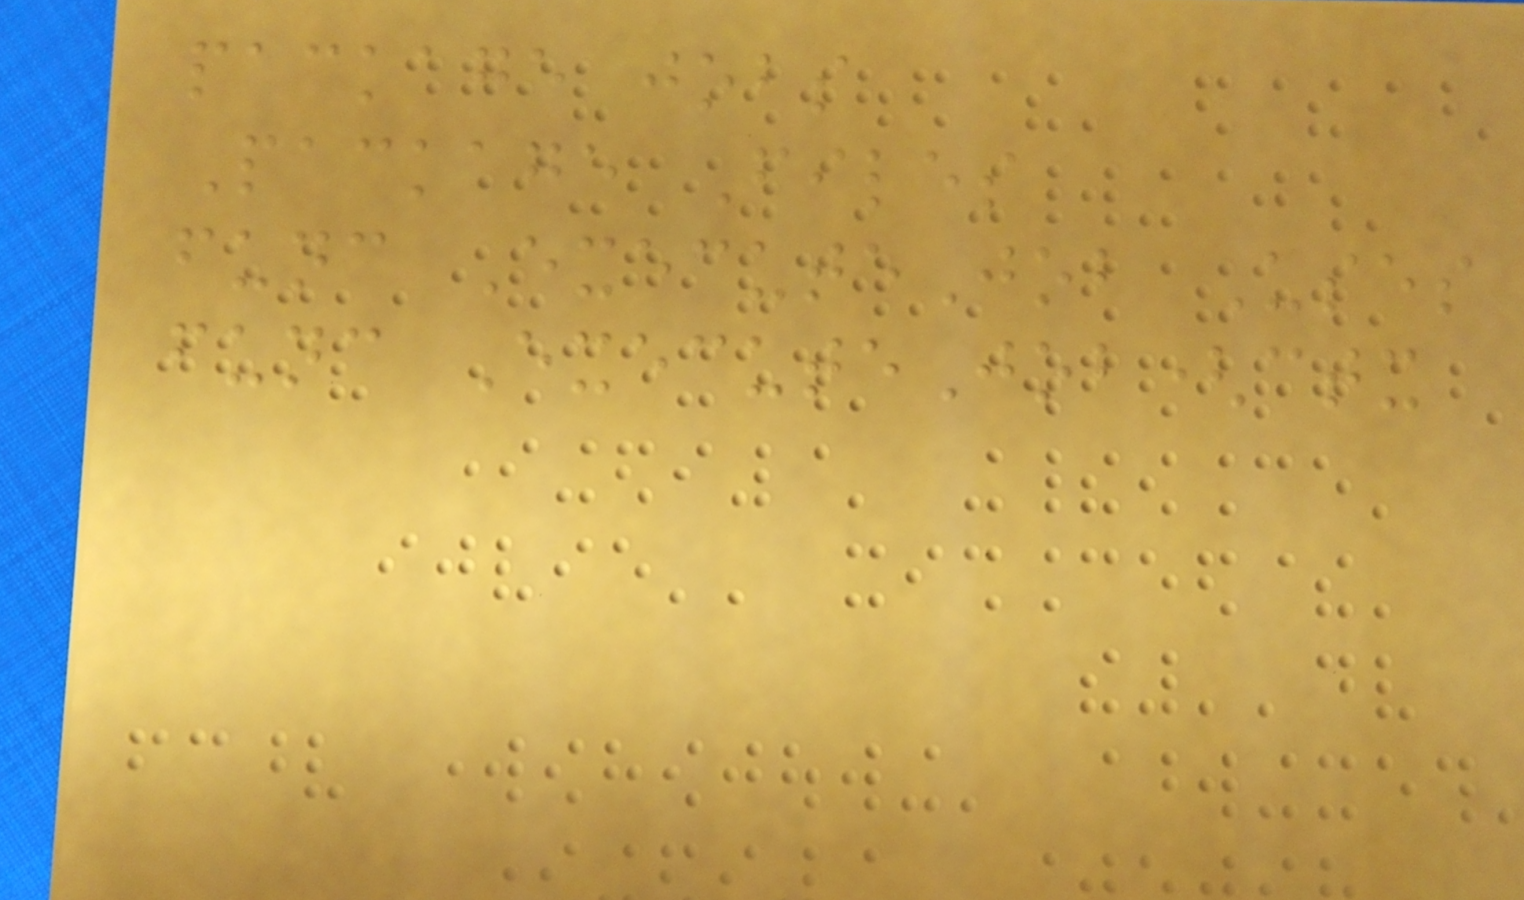package jobs
Package Files
func ExecuteJob Uses
func ExecuteJob(ctx
